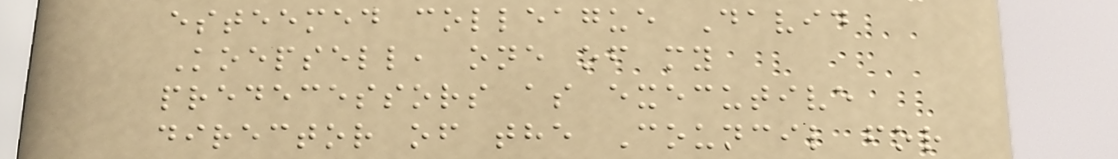esteemed colleague David
Koepsell, one of my
predecessors as executive
director of the Council for
